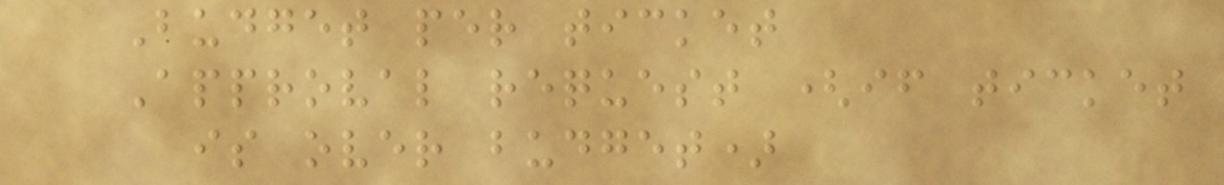Budget per ticket
Approval request (if ticket
is over budget)
